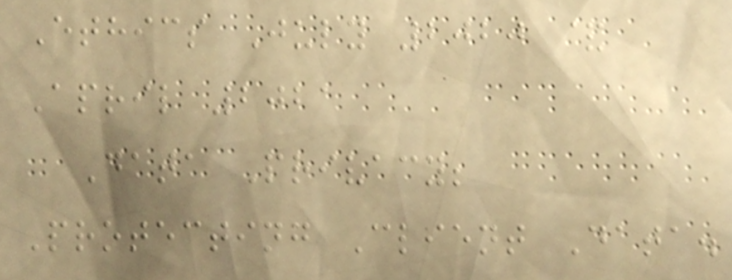Ethics July 2020 &
April 2021
Data Privacy;
Protecting Client Data.
